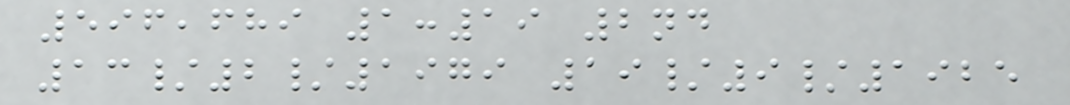596,689 1:19 2nd
13/2/1979 19/9/1925
